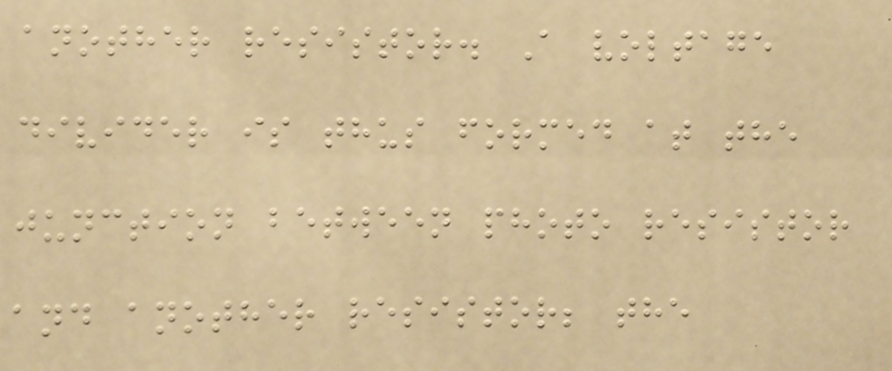another resistor. A voltage
divider is thus formed at the
junction between photo resistor
and another resistor; the
